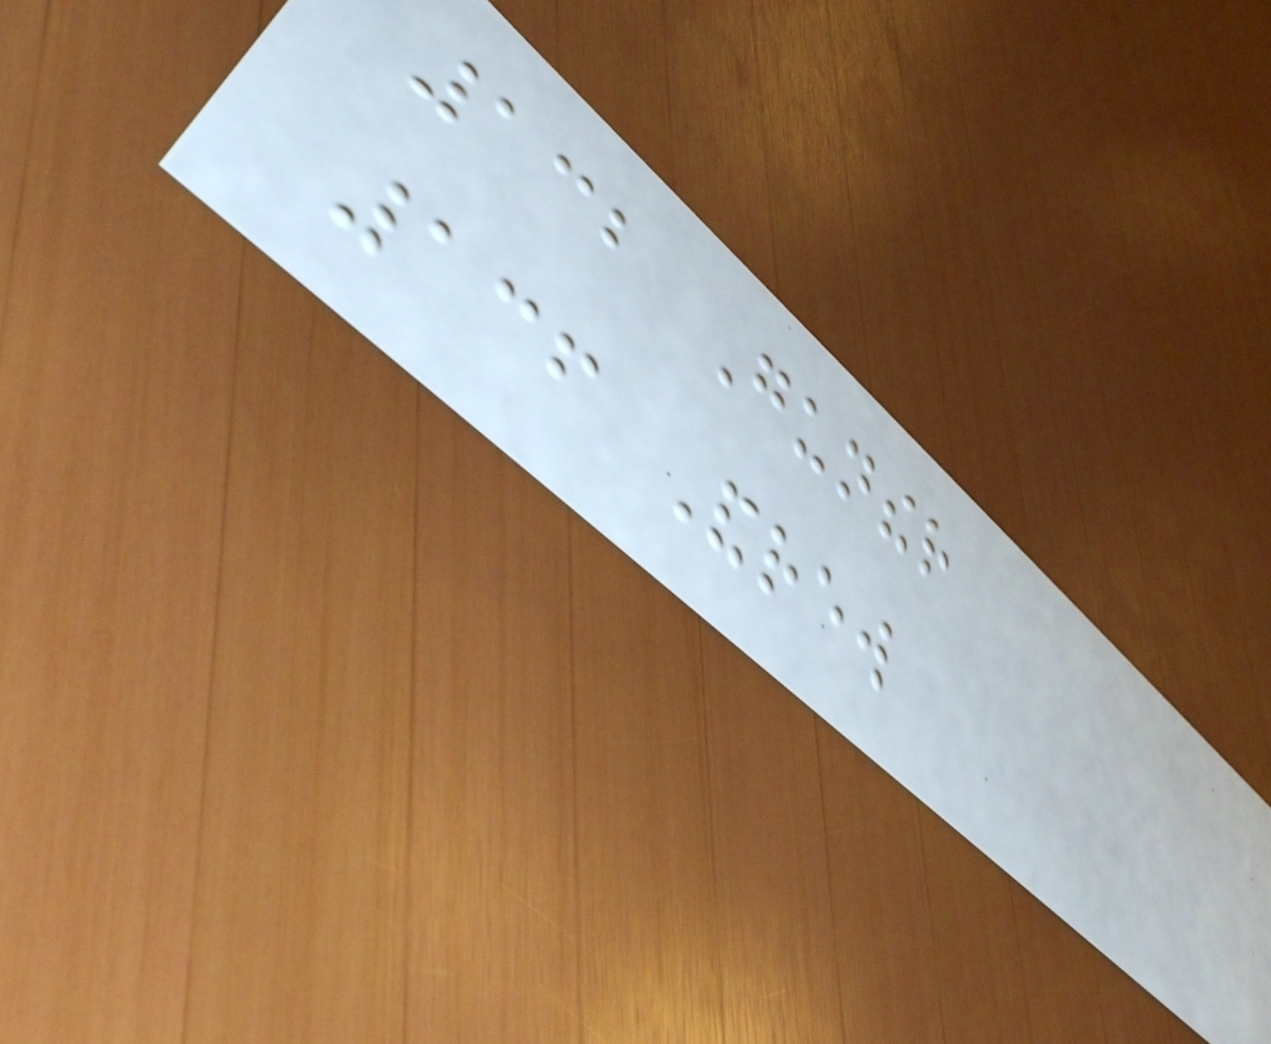132 Gunther
136 Andrew
